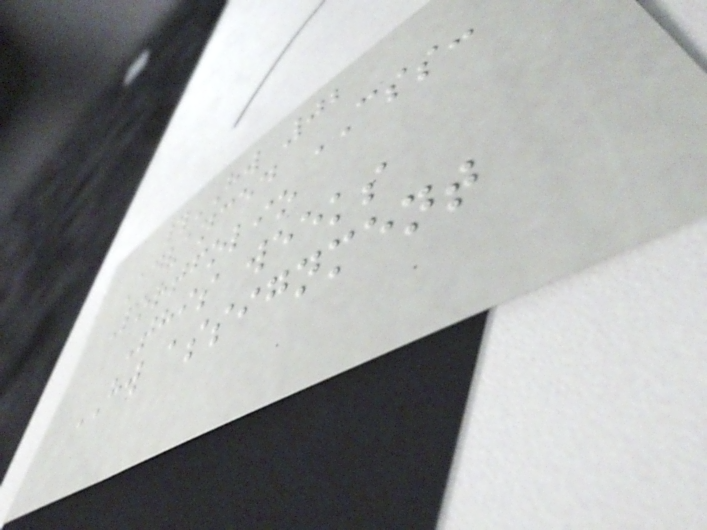#HW 02
Advanced CSS:
Portfolio
This weeks
HW assignment
